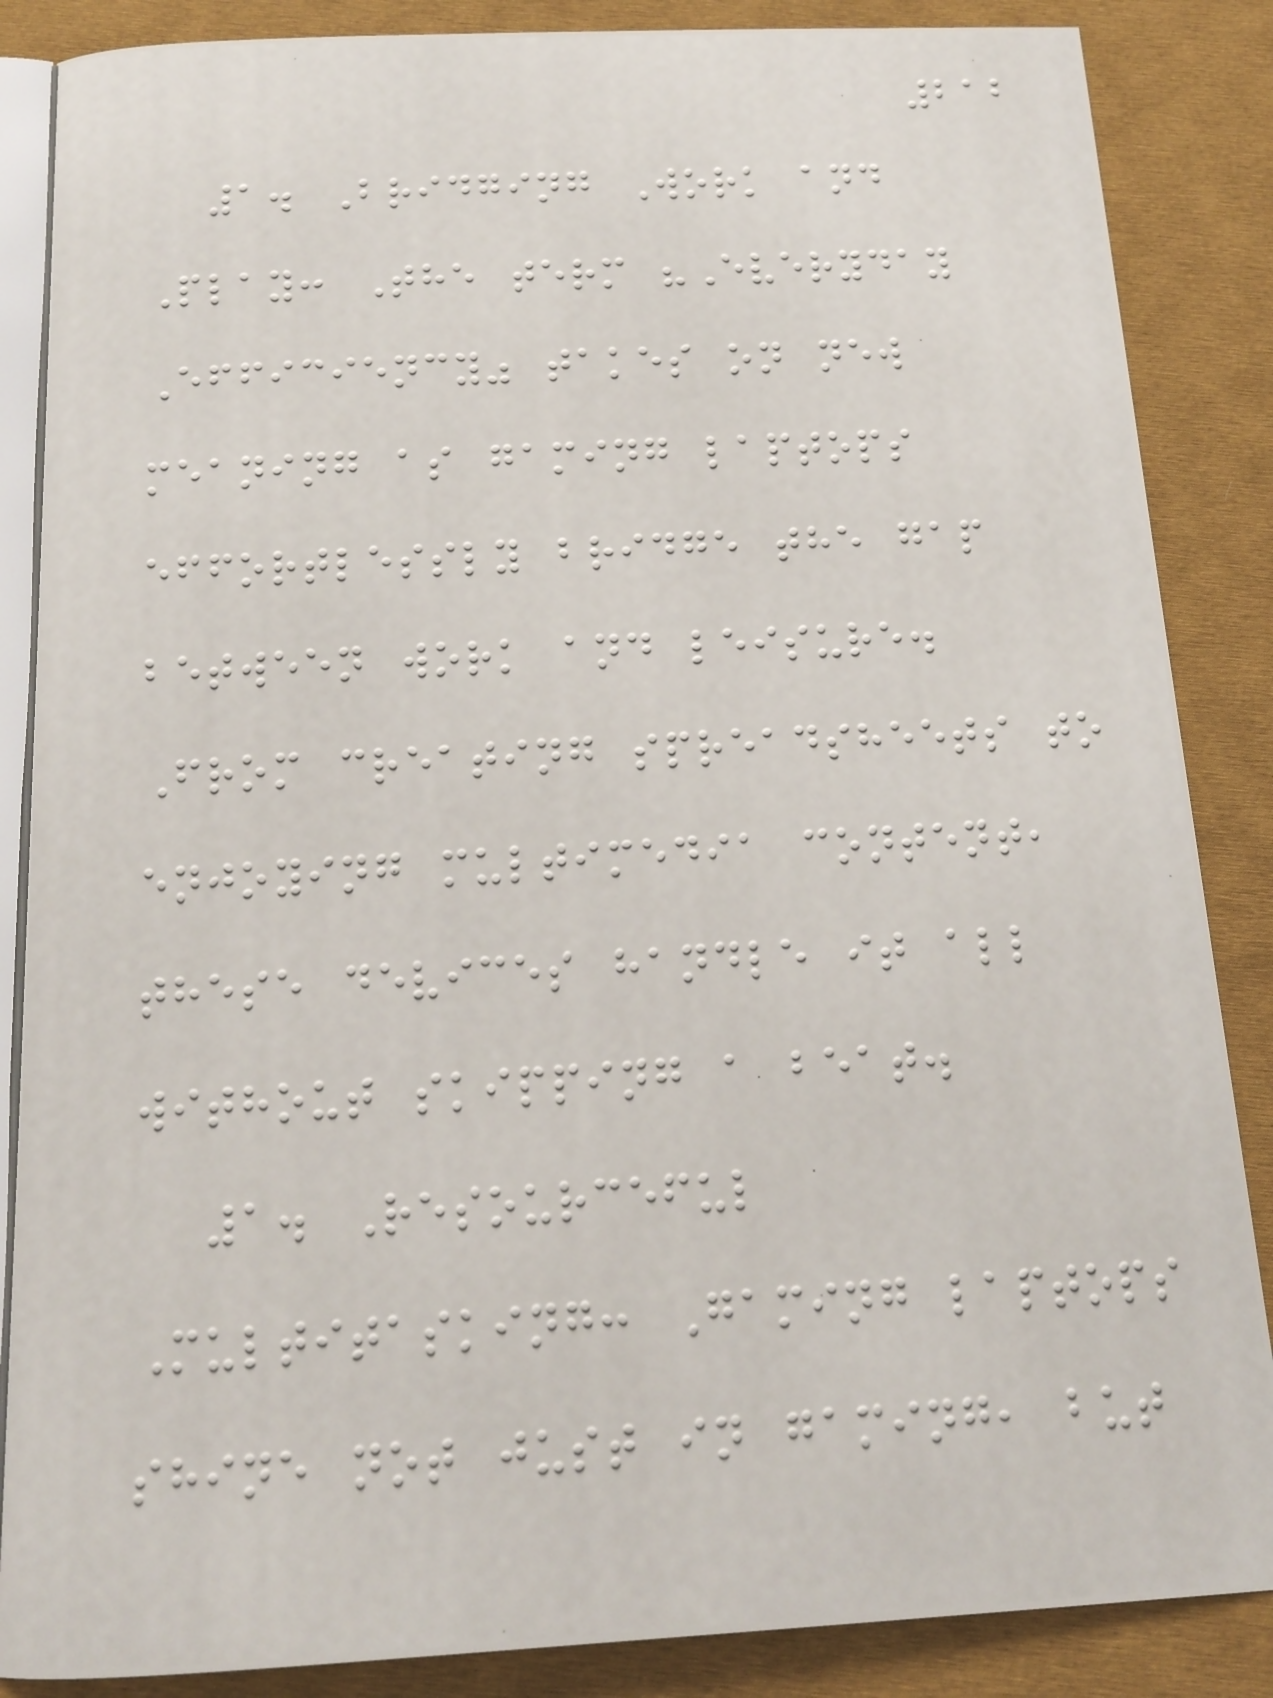212
1. Bridging Work and
Play: The term "Everyday
Efficiency" takes on new
meaning as gaming laptops
effortlessly bridge the gap
between work and leisure.
From creating spreadsheets to
enjoying multimedia content,
these devices handle it all
without skipping a beat.
1. Resourceful
Multitasking: Gaming laptops
shine not just in gaming, but
